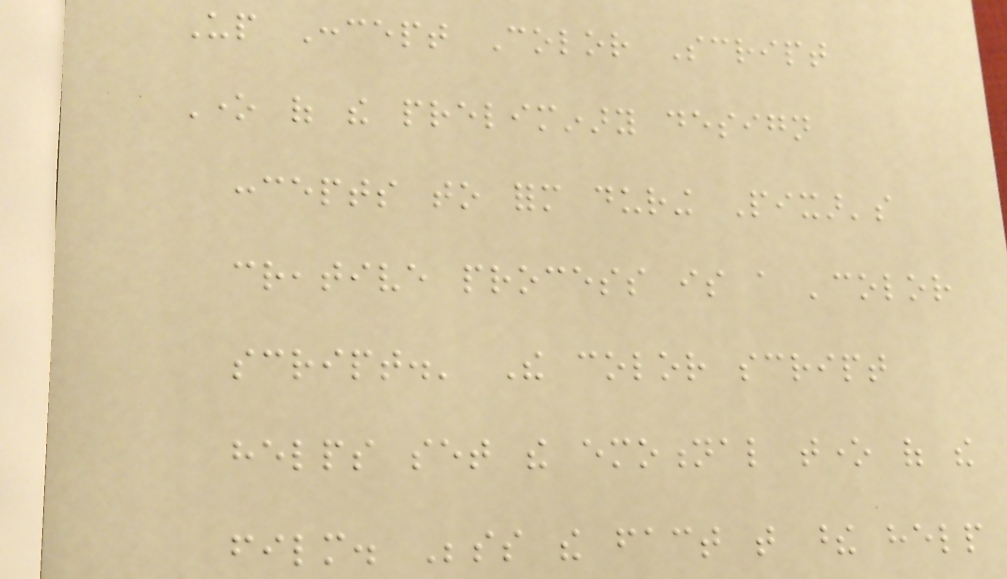Up Concept Color Script
One of the preliminary design
concepts to form during Pixar's
creative process is a 'color
script.' The color script
helps set the emotional tone of the
film. Besides the fact that these help
